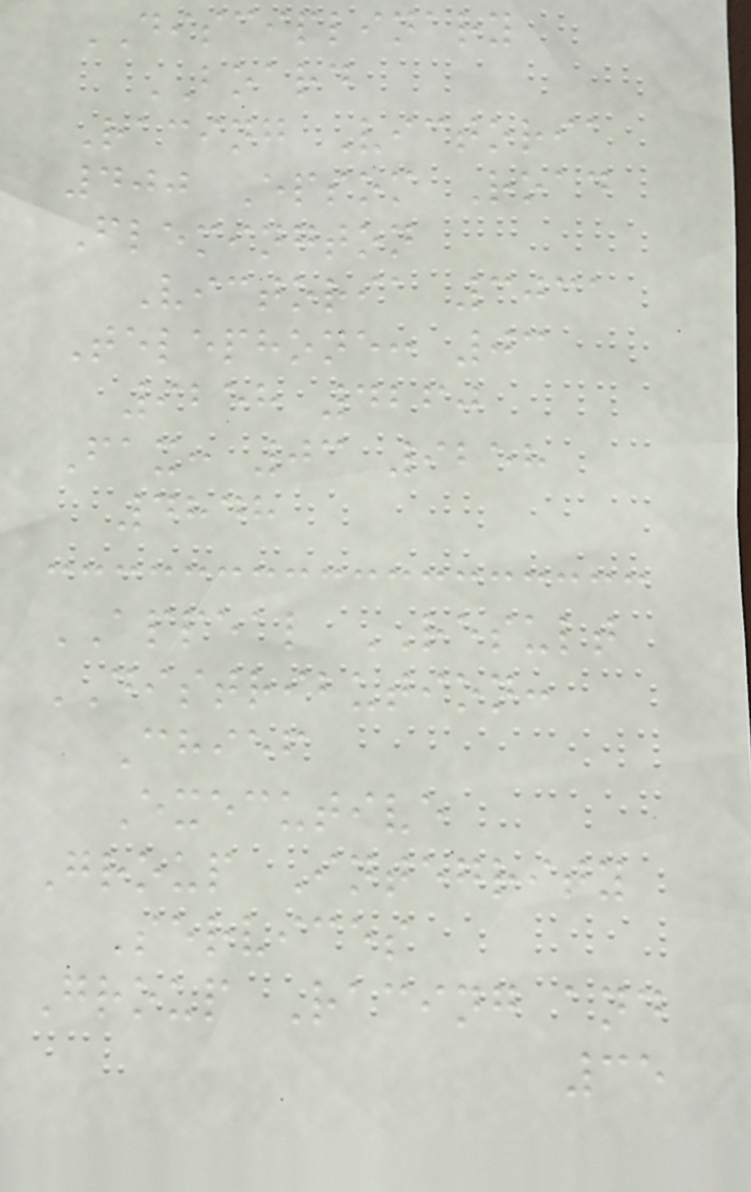DISCIPLINARY
BOARD
Racing Victoria
400 Epsom Road
Flemington
Victoria 3031
Telephone: 03
9258 4260
Fax: 03 9258
4848
APPEAL RESULT
DISTRIBUTION:
Chief
Executive
Group Integrity
Services
Group Racing and
35
